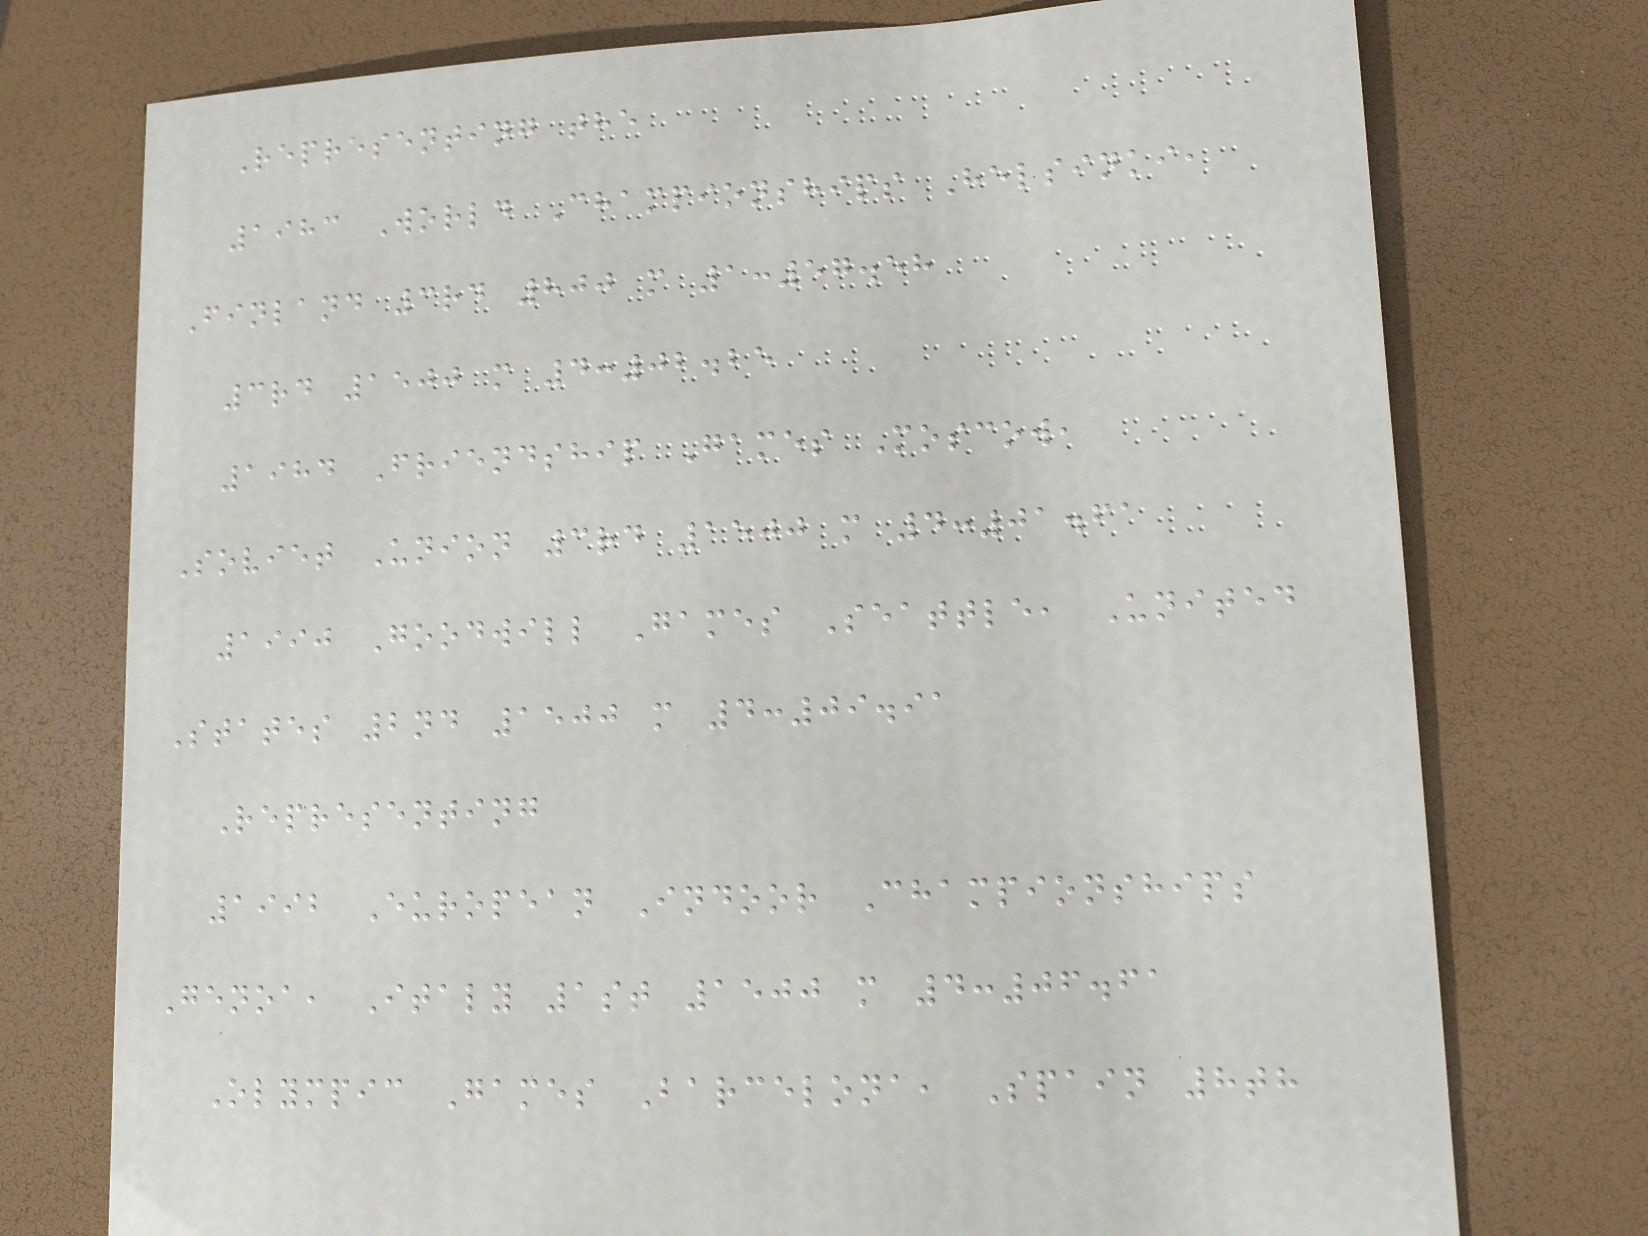Representing the
1983 World Championships Helsinki,
Finland 3rd 800 m 1:57.58
3rd 1500 m 4:02.25
1984 Friendship Games Moscow,
Soviet Union 3rd 1500 m 4:01.61
1990 Goodwill Games Seattle, United
States 2nd 1500 m 4:09.91
Representing
1992 European Indoor Championships
Genoa, Italy 1st 1500 m 4:06.61
Olympic Games Barcelona, Spain 8th
